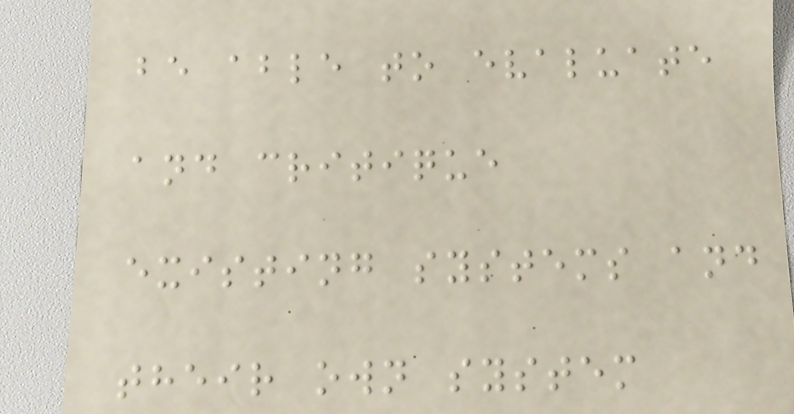be able to evaluate
and critique
existing systems and
their own system
